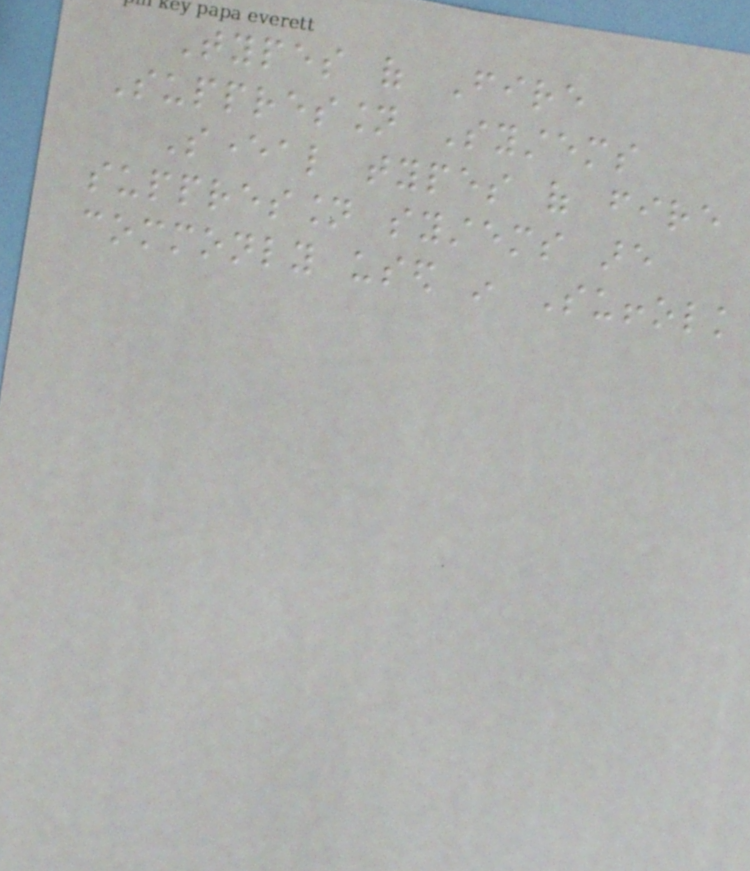Types of Fire
Suppression Systems
Several types of fire
suppression systems are
commonly used in Suffolk
